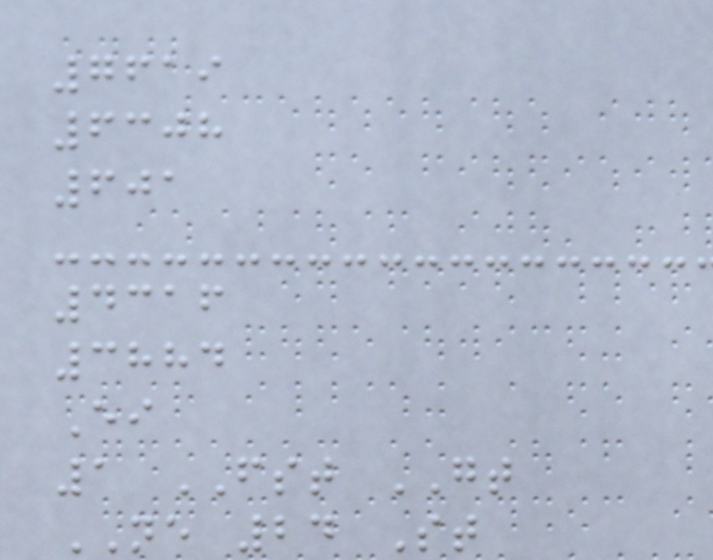7619
6308
601
4316
3884
Ei
1 FST GT
NE 24 St
